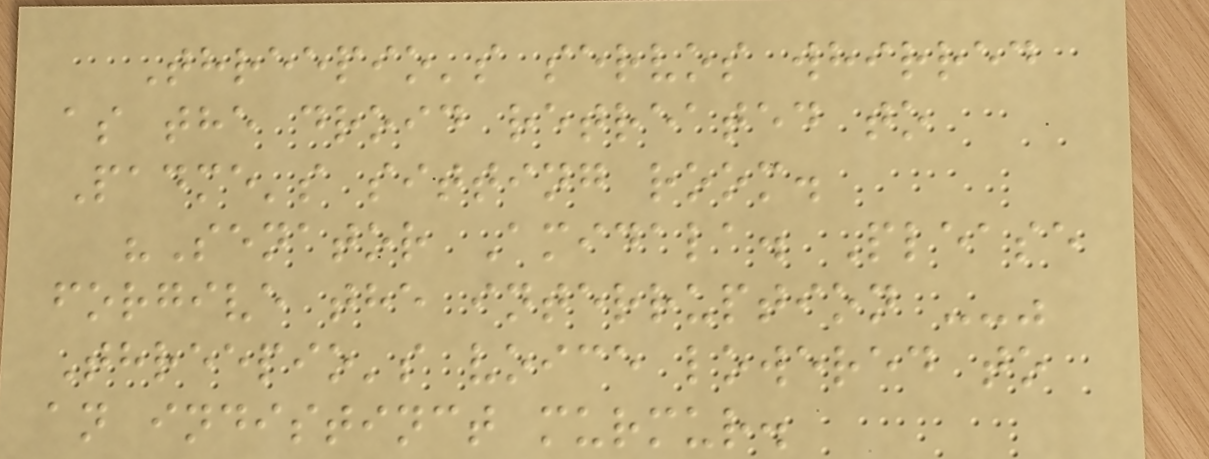Threepio's servos whirred
as the droid retreated to
Padme's sitting room.
"Senator Amidala. Please
forgive the interruption --"
Threepio's voice lowered to
an indistinct murmur.
